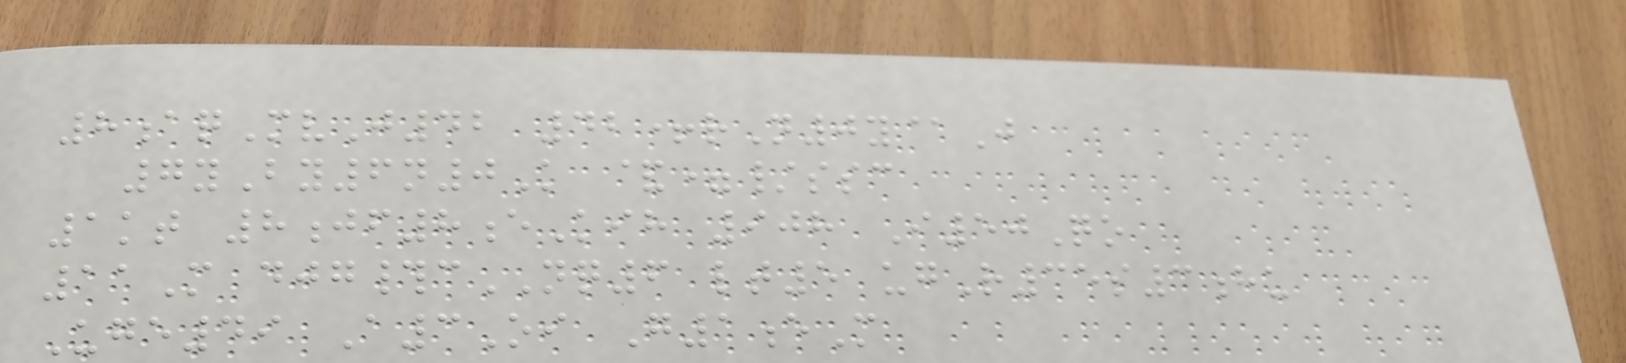8aqMvJ42 42+rN0y@J
7yBy6n0K &=/ssc
1kt 8jf8eKih 908 I50Qo
11M djg#cNQ6 lt5 ugR35s3hu
Uge49 A3Oi G1eM
